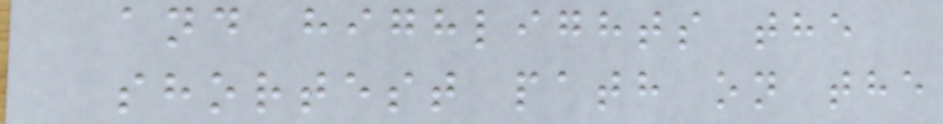and highlights the
shortest path on the
